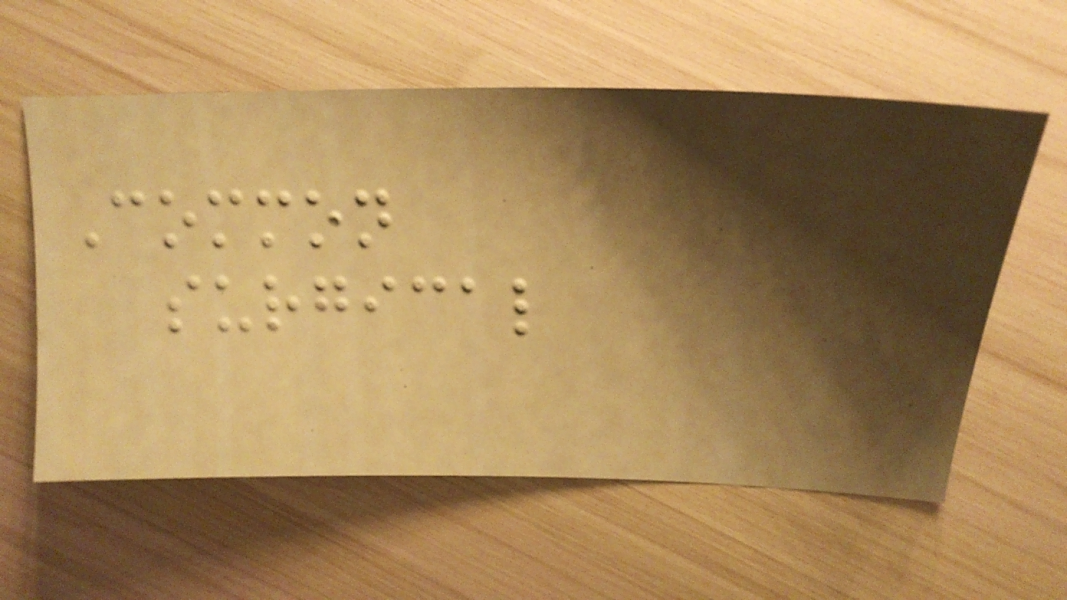Common
surgical
